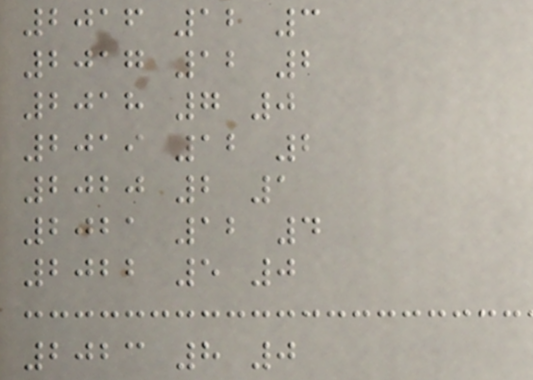2016 12 3
2017 12 2
2018 7 0
2019 12 2
2020 2 1
2021 12 4
2022 5 0
2023 8 0
